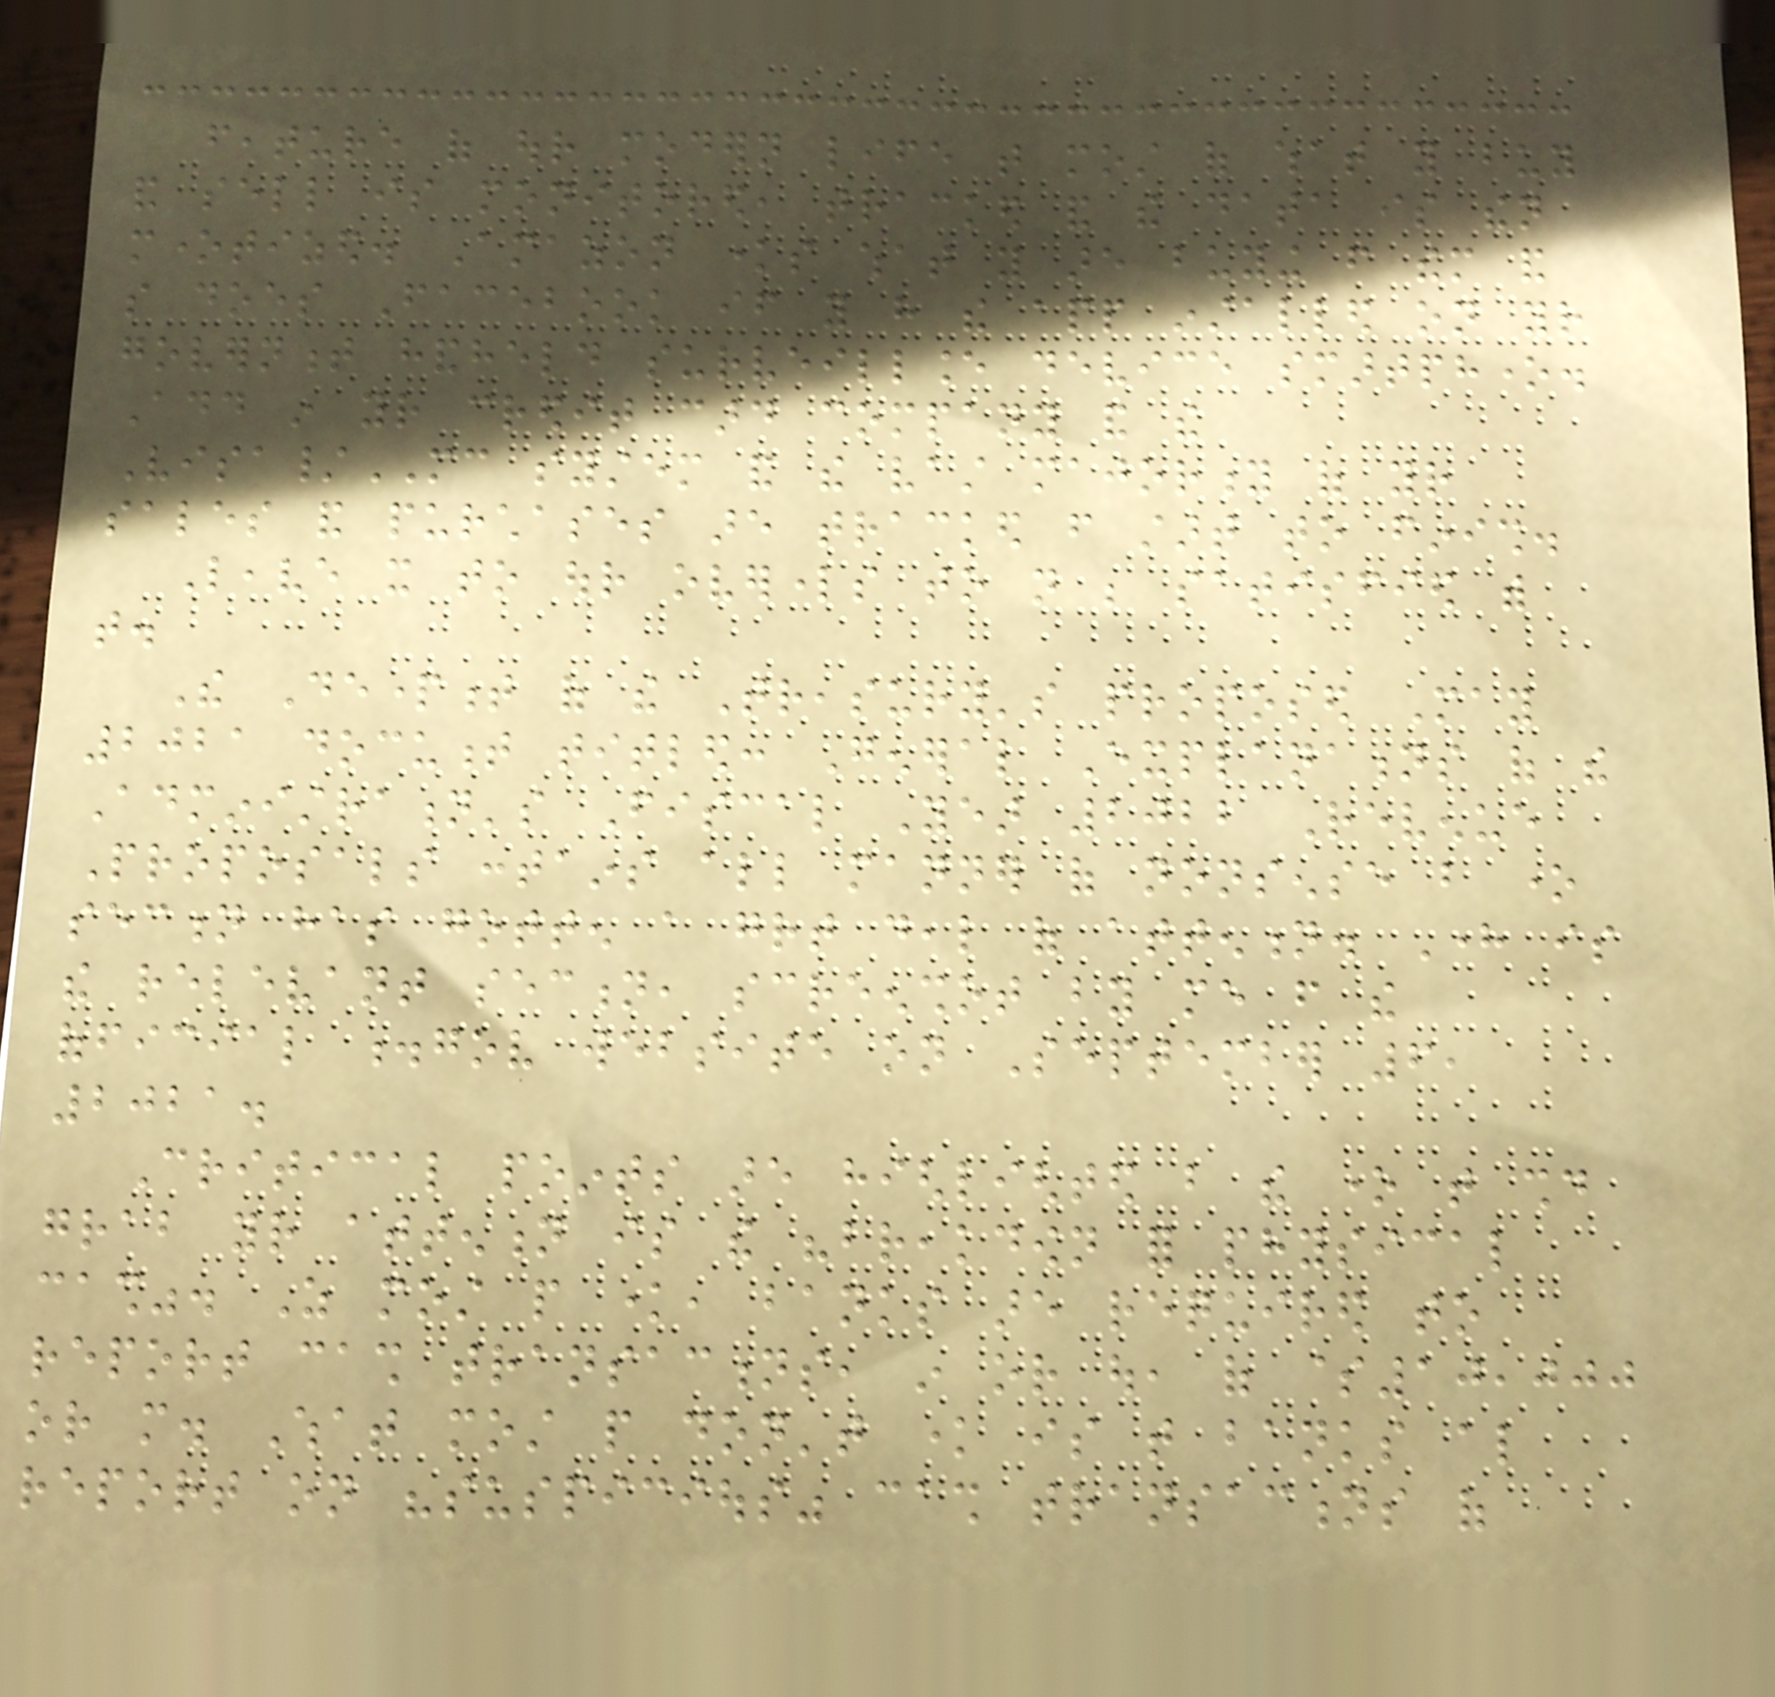feature of our modern life that most of what you buy
and sell is monitored, tracked and the data is then
monetized. Amazon knows what you are buying from them and
so does Facebook if you have the app installed on your
government handheld surveillance device smartphone.
Add in your credit card company and the
Visa/MC system and the vast majority of your
sales and purchases are tracked from start to finish.
Leave it to our overlords to not be satisfied with
that.
The Department of the Treasury's proposed May
2021 document titled: General Explanations of the
Administration's Fiscal Year 2022 Revenue
Proposals contains all manner of nonsense but one
section has gotten a great deal of attention. Here is
the relevant section, screenshot by me from the
official .gov website on September 6,
2021.
Critical points are highlighted but the one that should
grab your attention is the "breakdown for physical
cash". As most people know, banks are required to
report cash transactions, in or out, of $10,000
or more. What most people don't know is that banks also
report on "suspicious" cash transactions of
